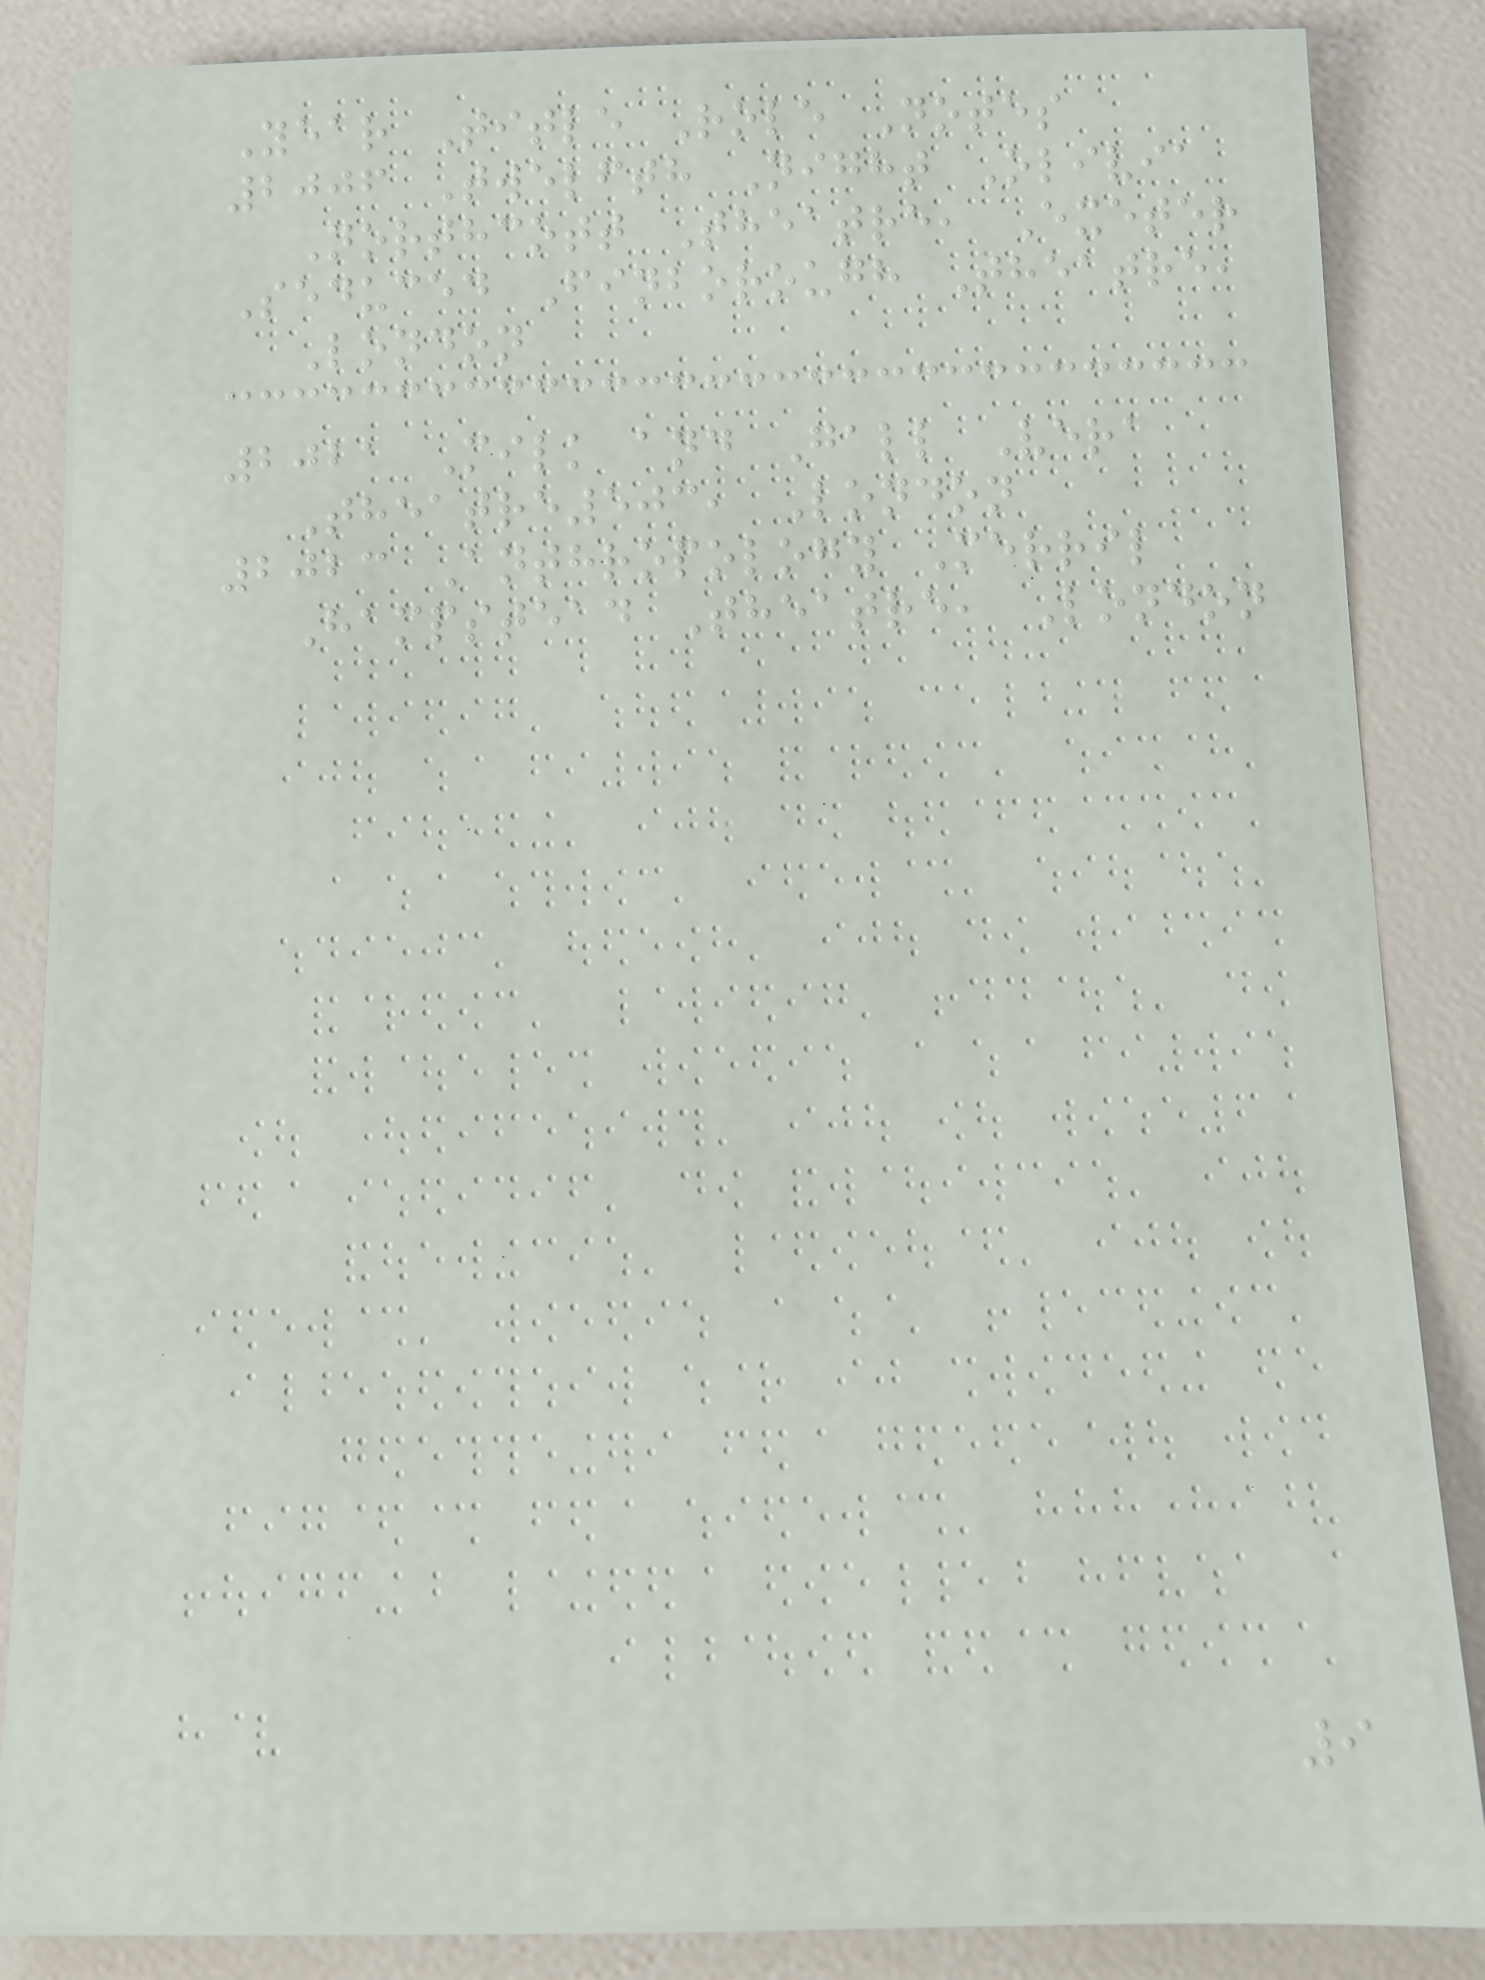Year Title Role Notes
2006 Twelfth Night Olivia
Northcott Theatre, Exeter
Seduced Finborough Theatre,
London
2021 Milk and Gall Vera
Theatre503, London
2023 Anthropology Merril
Hampstead Theatre, London
9
